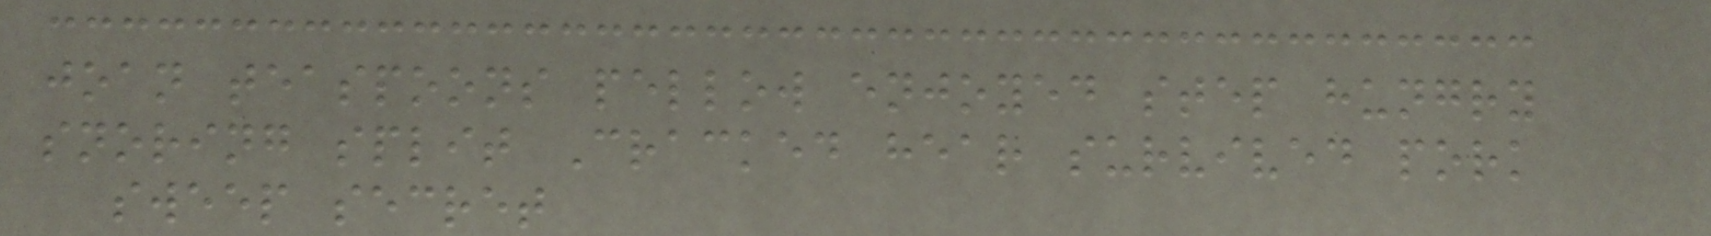joan teaspoons pellow enjoyed step hungry
snoring split Cracked hear survived pork
sweep secret
